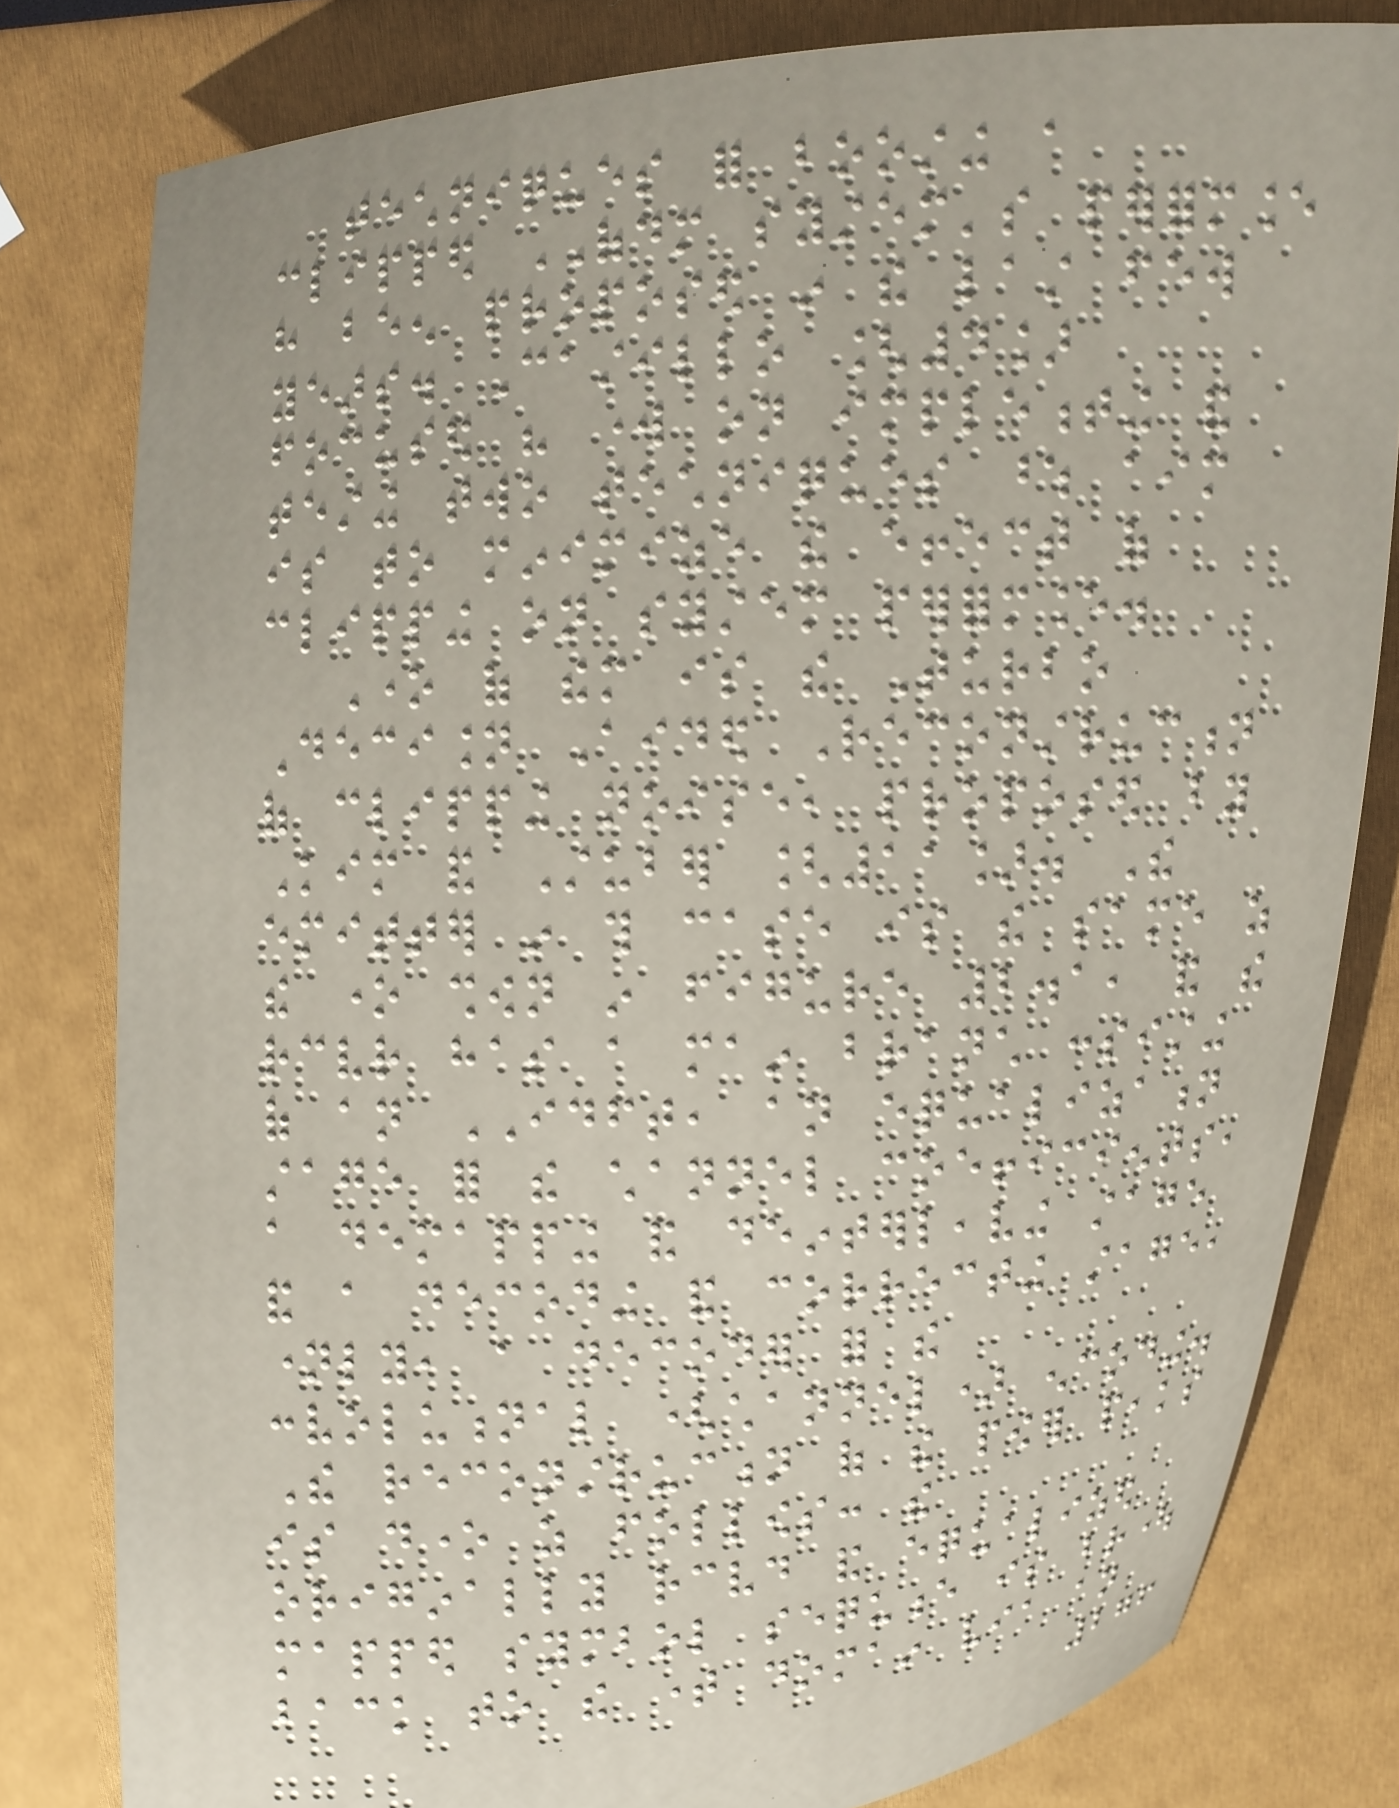techniques for boosting a
clipped OFDM system's performance
have been proposed in the last few
years. Castillo [4]
focused his work on implementing and
testing two techniques whose aim
is to minimize the effect of
clipping on system performance.
One of them is the Turbo
Decision Aided Reconstruction
of clipping noise, proposed by
Kim and Stuber [11]. The
emitter in this case is the same as
the one shown in figure 2.1, and the
receiver has a main branch consisting
of an IDFT, an equalization
stage for the channel coefficients,
a demapping and deinterleaving stage
and a decoding and correcting stage,
namely, a decoder for the
convolutional (channel) encoding.
The reconstruction of the power peaks
is done as follows: the
originally received and equalized
mapped symbol sequence is brought
back to the time domain via an
276
